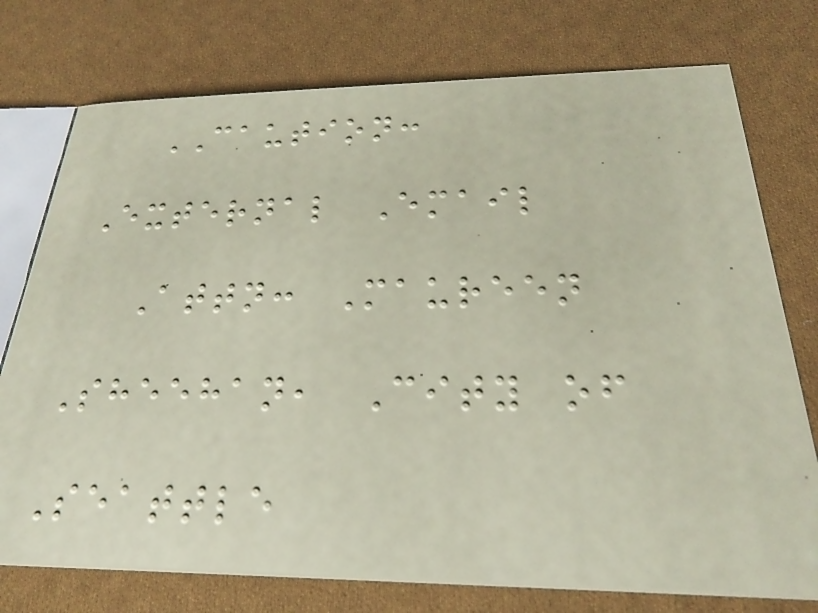CAUTION:
External Email
Attn: Maureen
Sheehan, City of
Seattle
